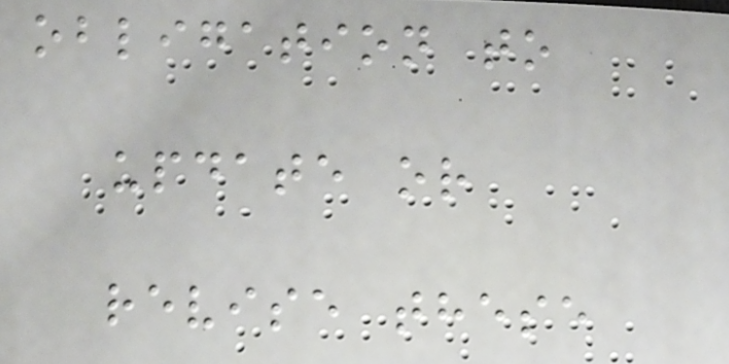obligation to
update or
revise these
